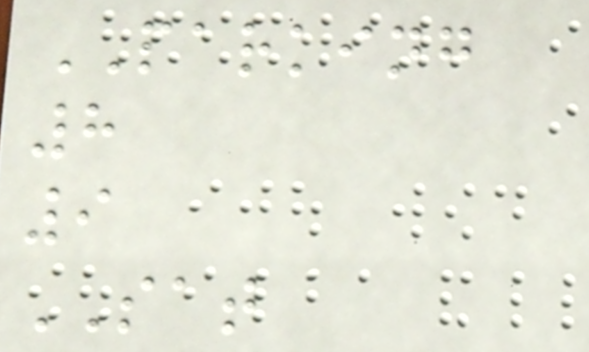PARKING
8
9
SAT
